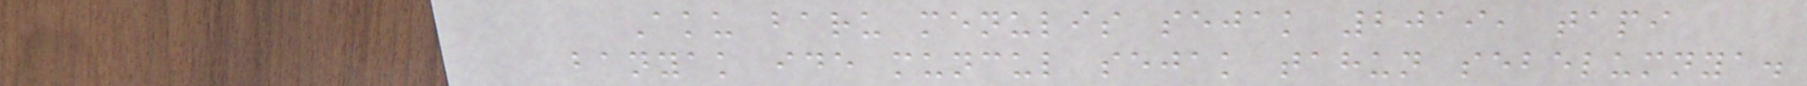Aku baru menulis sejak 2019, tapi
banyak ide muncul sejak tahun sebelumnya.
